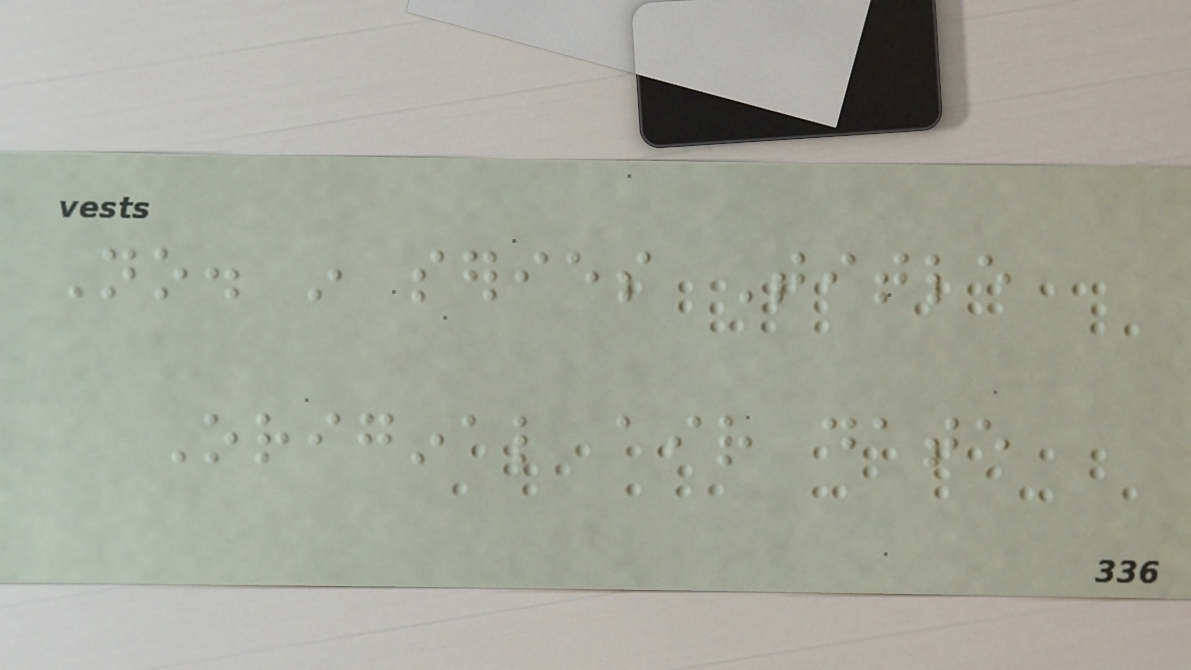No. in series Title
Original air date
